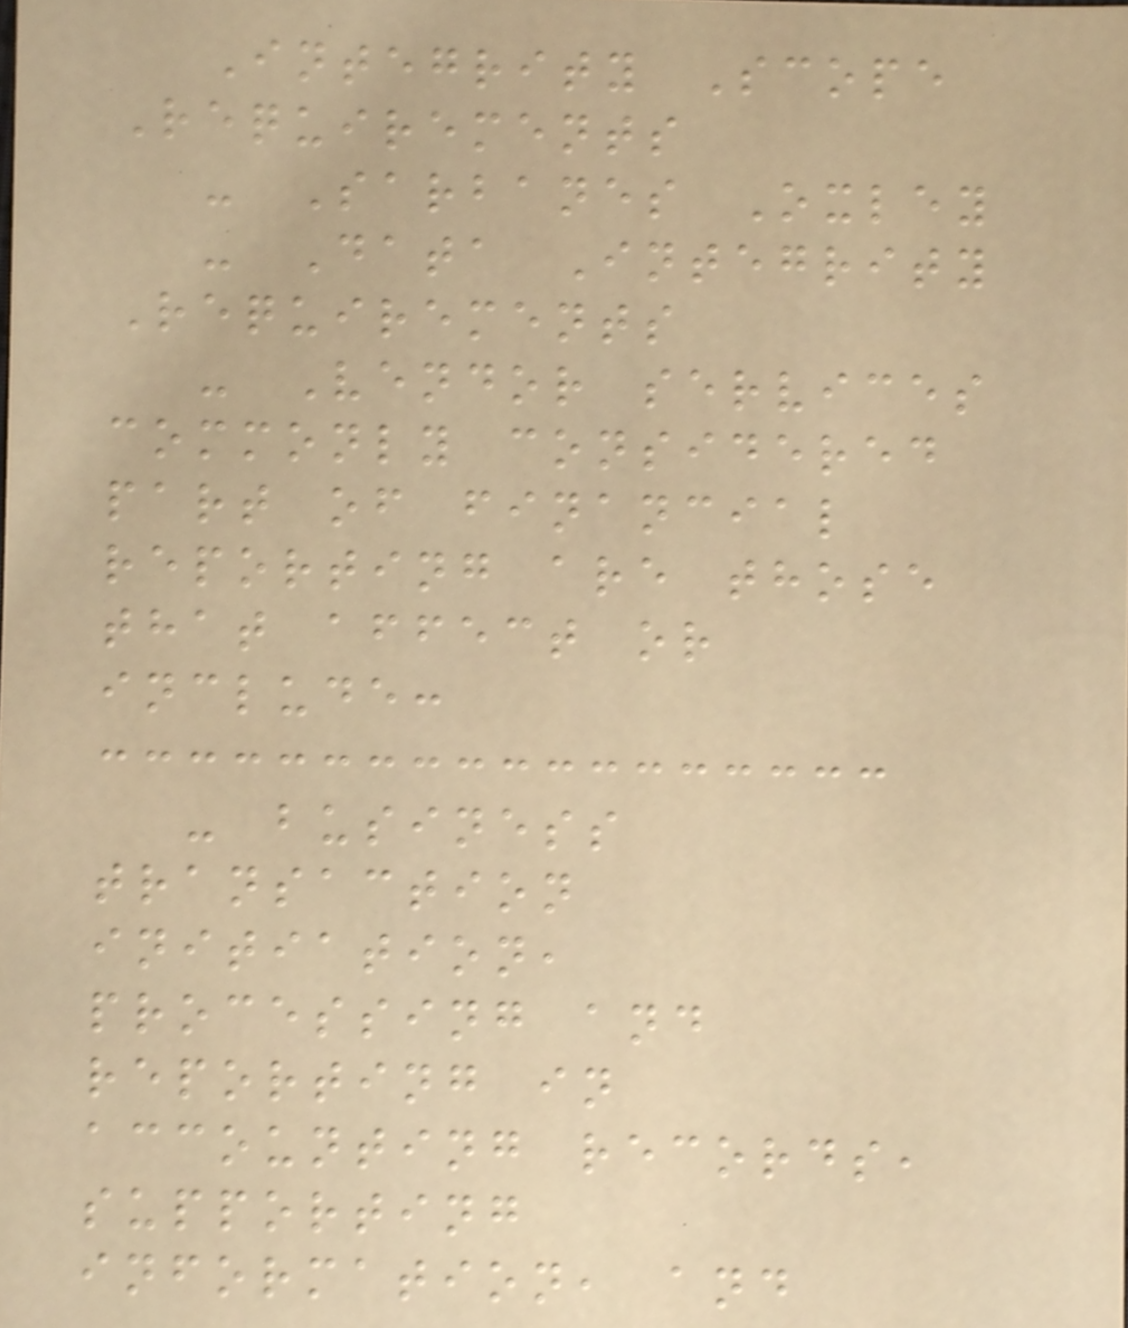Integrity Scope
Requirements
- Sarbanes Oxley
- Data Integrity
Requirements
- Vendor services
commonly considered
part of financial
reporting are those
that affect or
include:
- business
transaction
initiation,
processing and
reporting in
accounting records,
supporting
information, and
